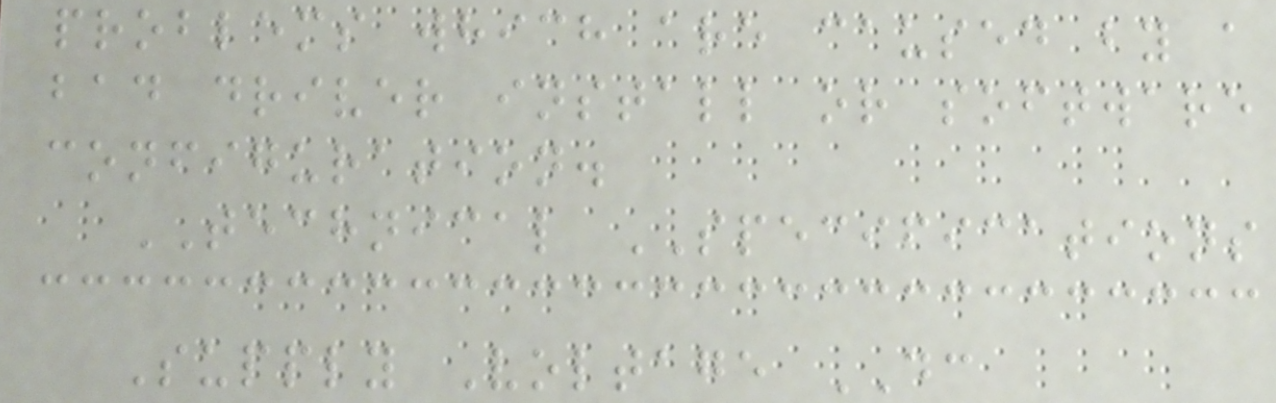problems which are caused by a
bad driver install or software
configuration.
TECHNICAL SPECIFICATIONS
Supply Voltage DC
